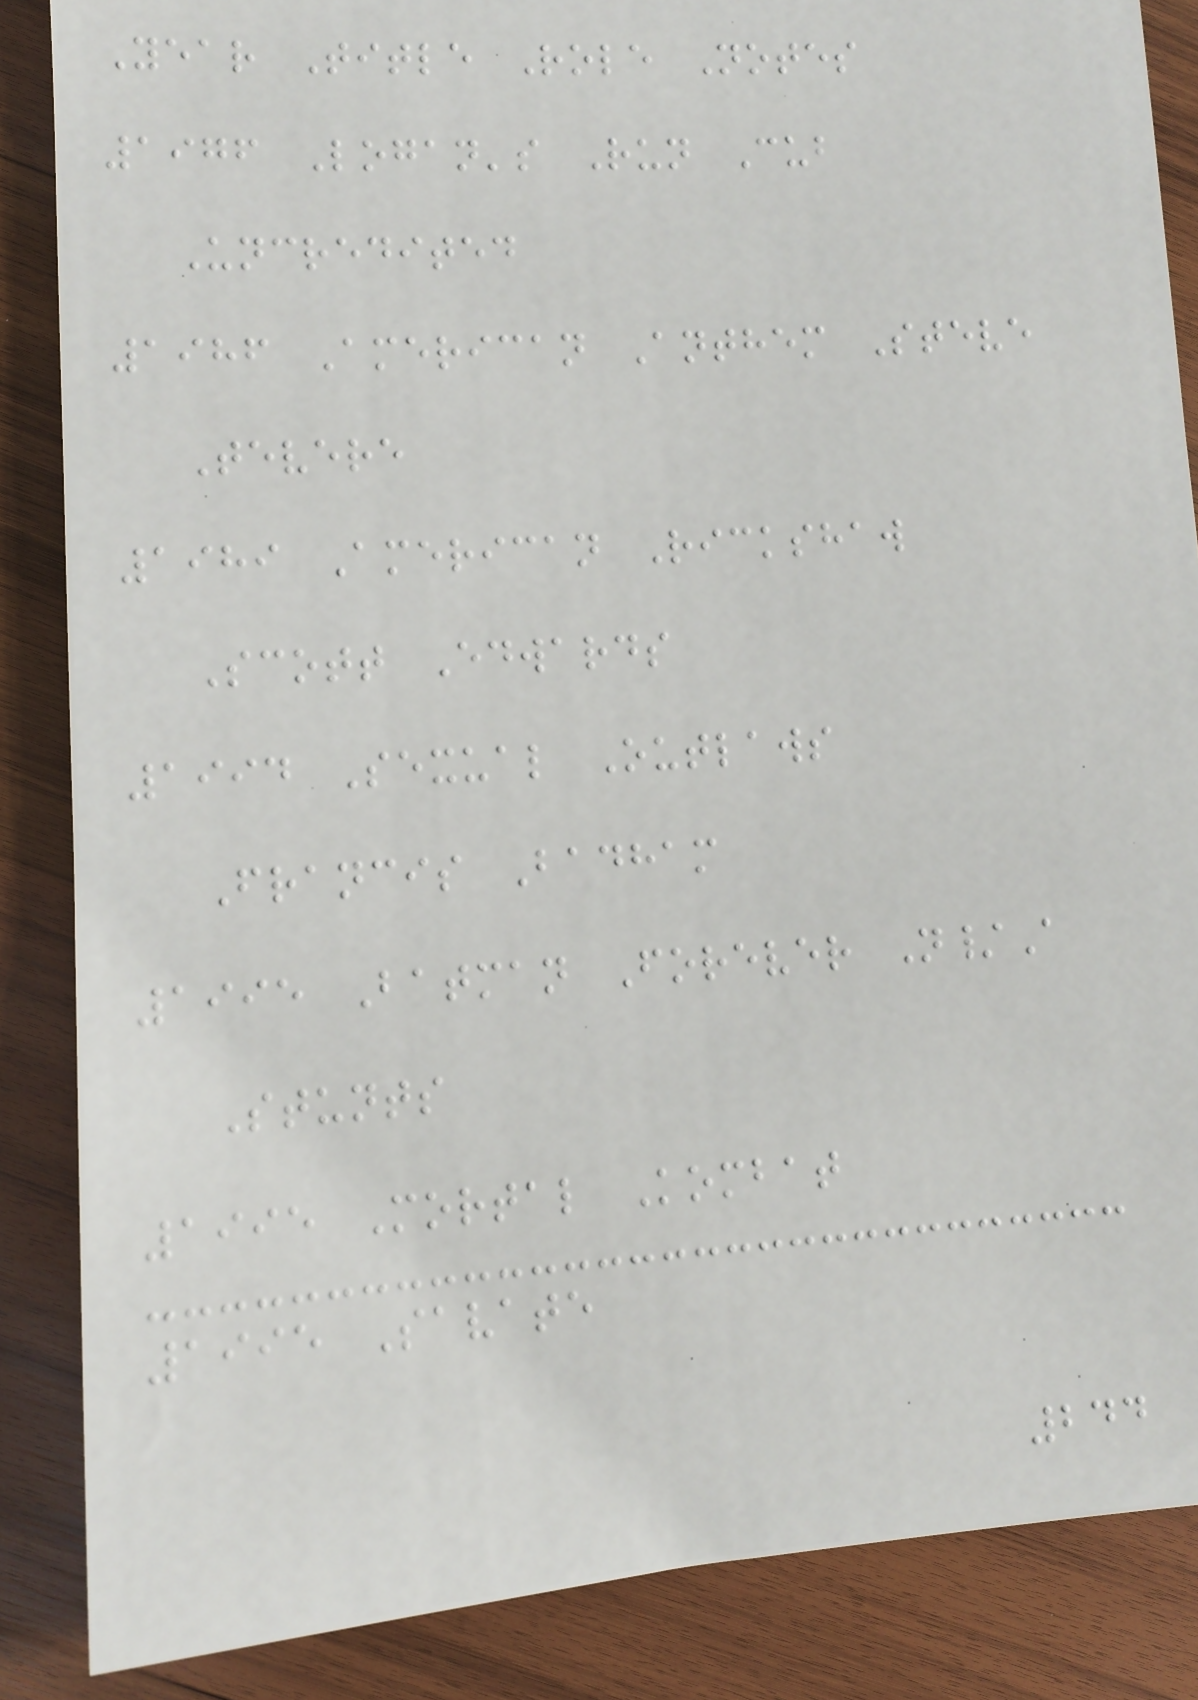Year Title Role Notes
1976 Logan's Run Cub
Uncredited
1986 American Anthem Steve
Tevere
1989 American Rickshaw
Scott Edwards
1994 Sexual Outlaws
Francis Badham
1995 Batman Forever N/A
Stunts
1995 Mortal Kombat
1995 Savate
244
